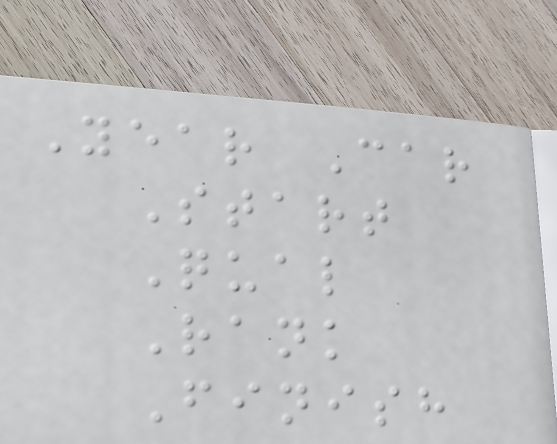Year Car
Start
Qual
Rank
Finish
